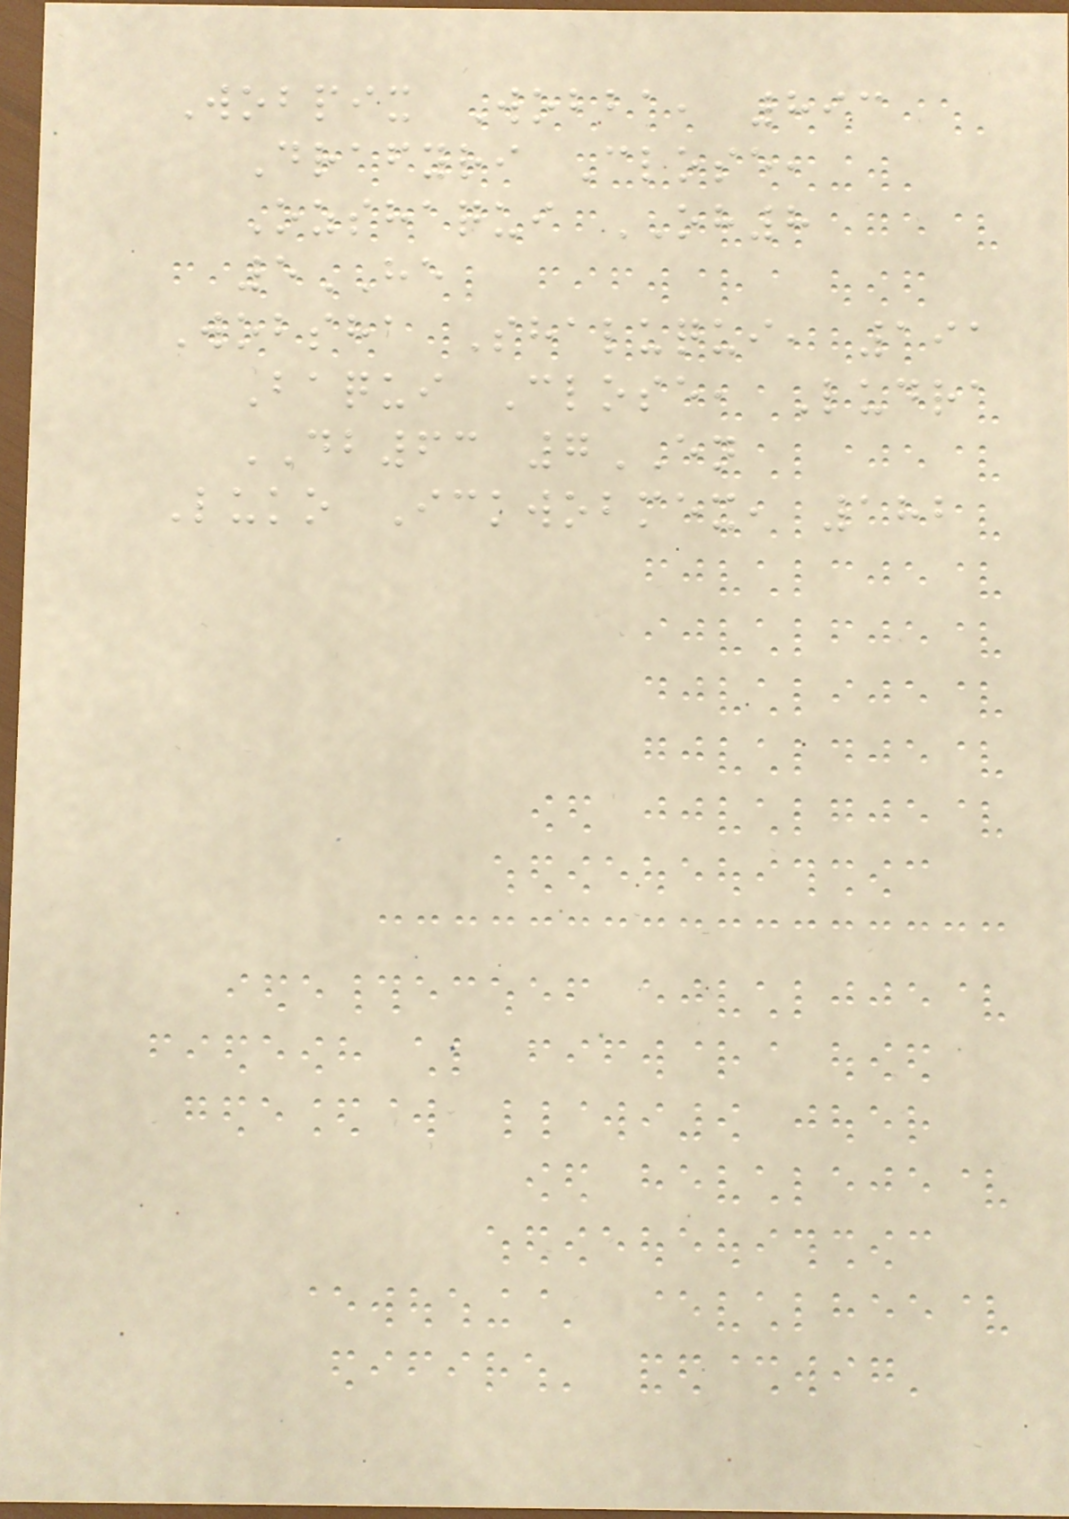Wobpix Wobba, 893
Drafyri Close,
Ozshaqui OH8
5HE
Wobsha Shaluqui, 191
Baqui Close, Ludra
DB63 7EN
Luko Ickwobmex, 182
